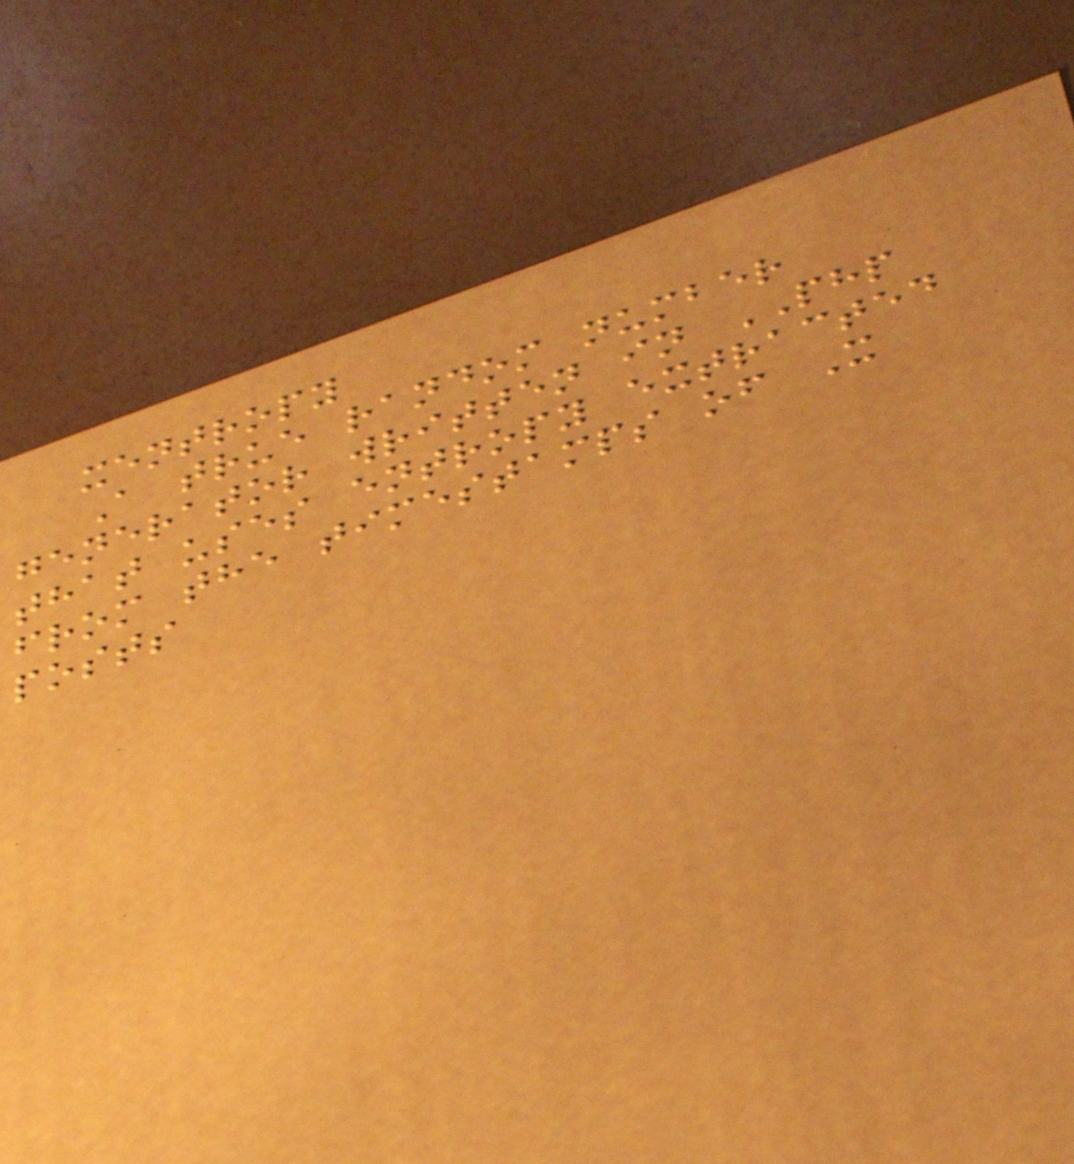xentropy
A true random number
generator written in PHP
that uses entropy extracted
from the timestamps of X
posts
